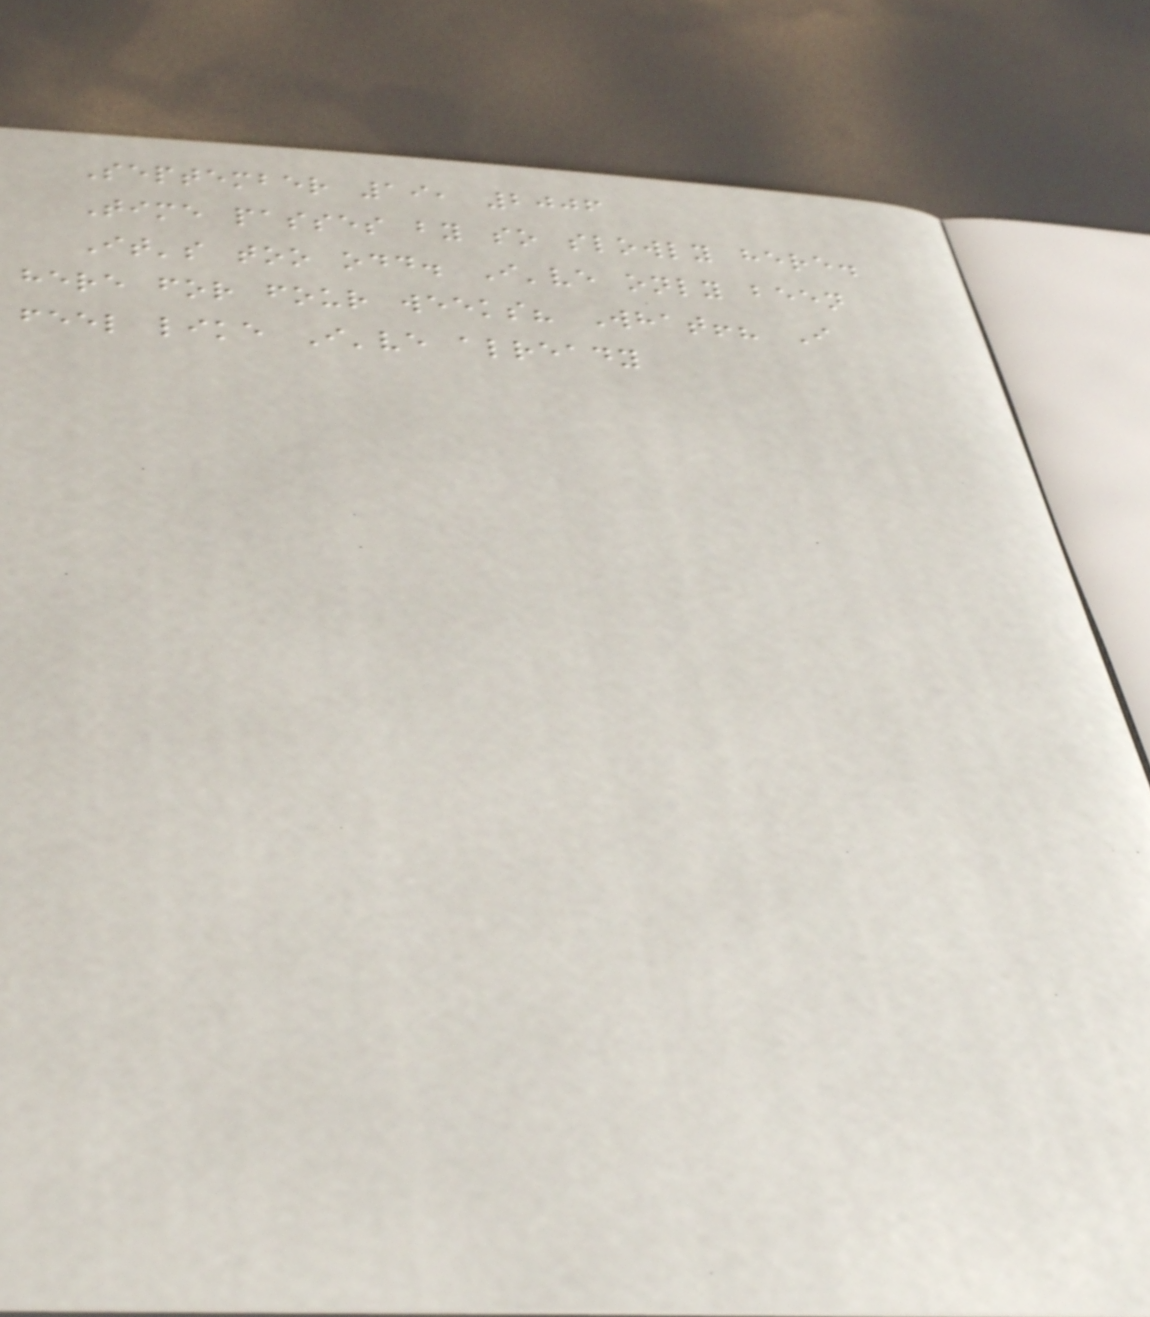September 19, 2006
Time passes by so slowly here.
It's too odd. I've only been
here for four weeks? What!? I
feel like I've already
